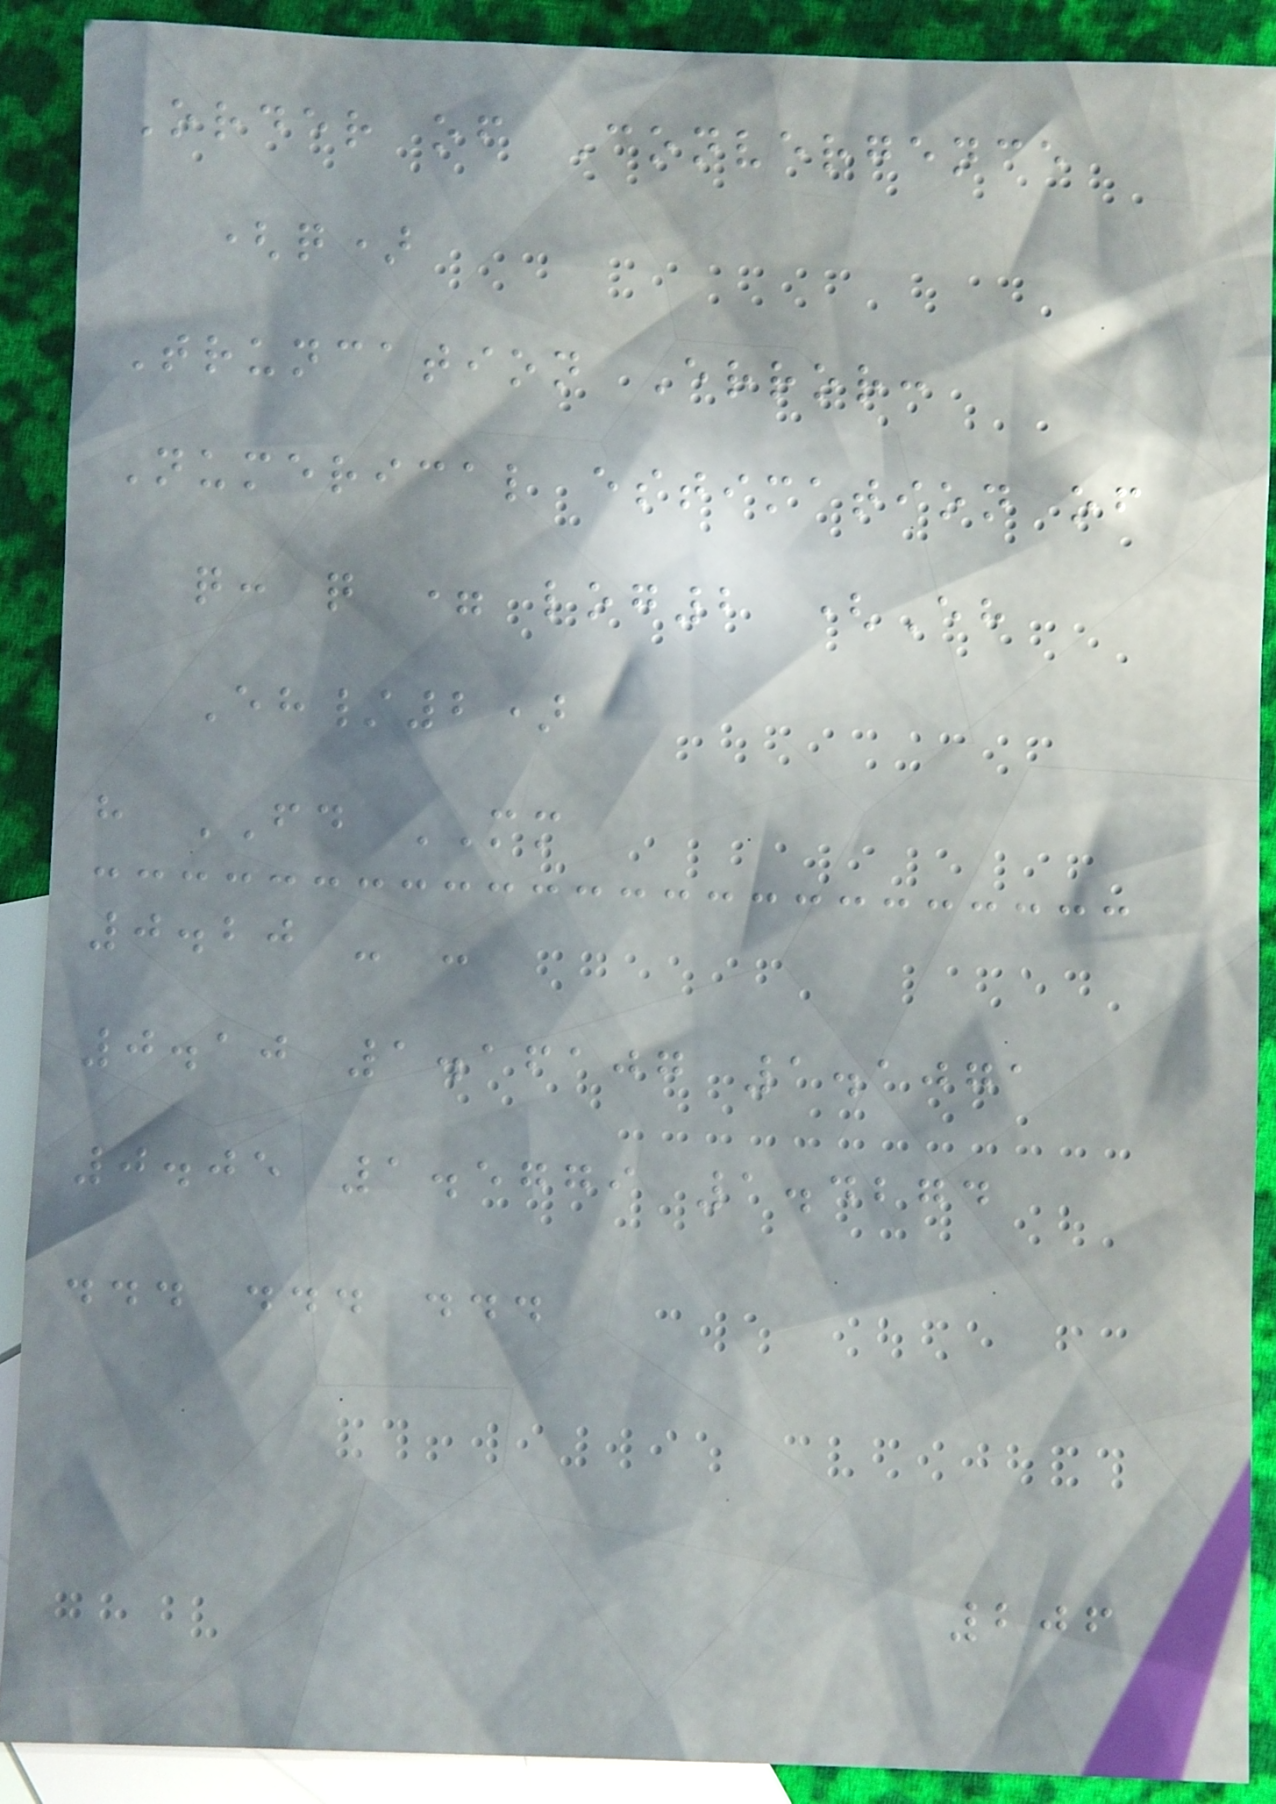Order of Convergence
(q)
Truncation Error:
Numerical estimation of
q: q = log2 (Eh
Eh/2)
h FD MM
0.20 - -
0.10 1.16107 1.1071
0.05 1.5779 1.4274
... ... ...
206
